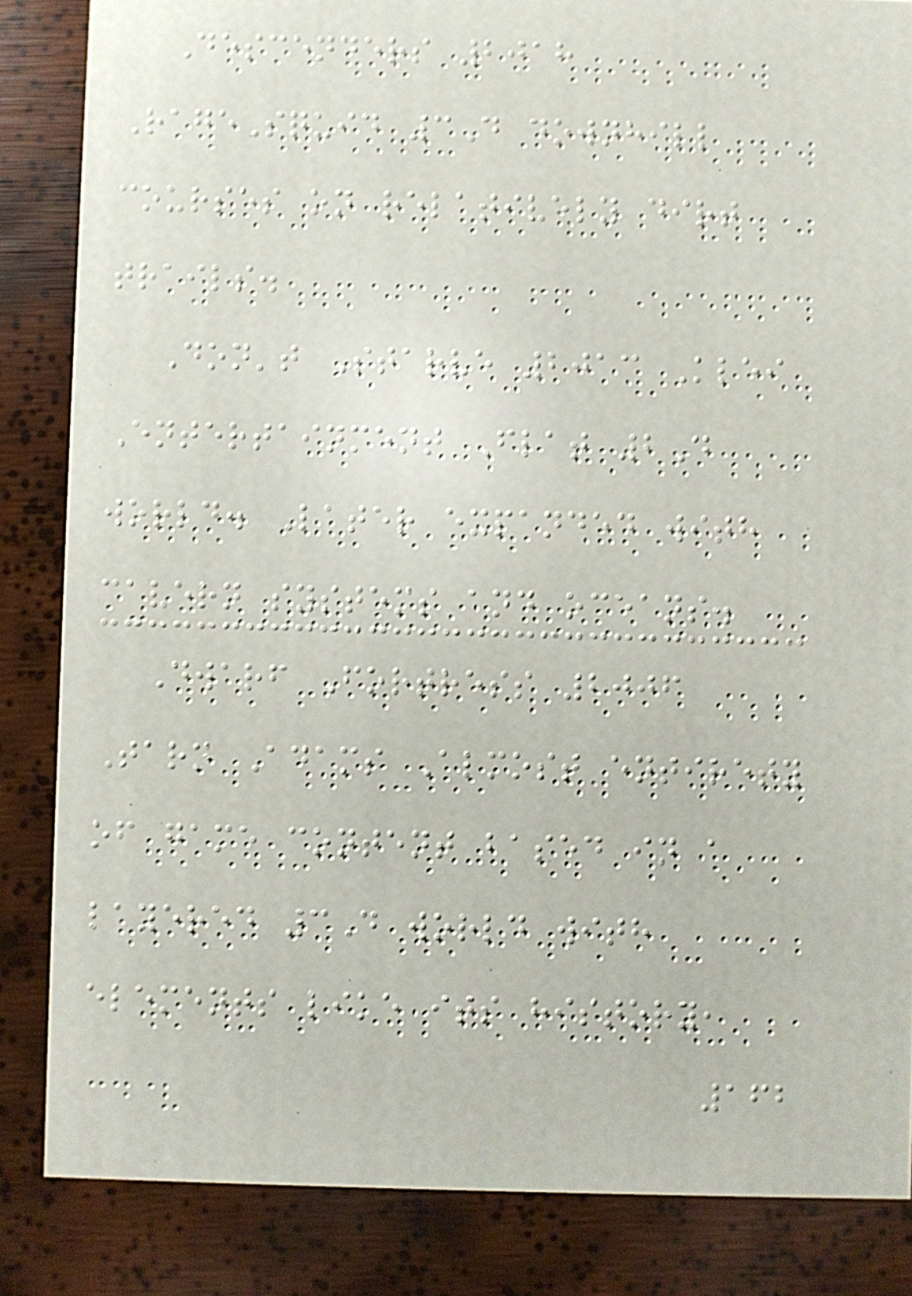Descenders 2018
RageSquid 3D downhill
courses on relatively dirt
trails.
Don't Starve 2013 Klei
Entertainment Flat 2D
world. Later expanded with
cavern systems and oceans.
Dwarf Fortress 2006
Tarn Adams Almost entirety
of game content based in a
layered 3D world with
elements like its history,
162
